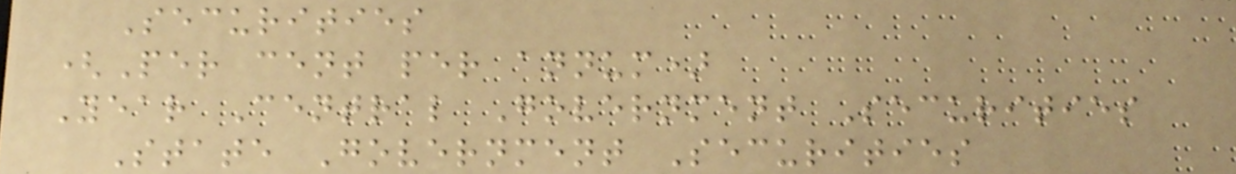Securities
(Per cent per annum)
Year Central Government Securities
State Government Securities
